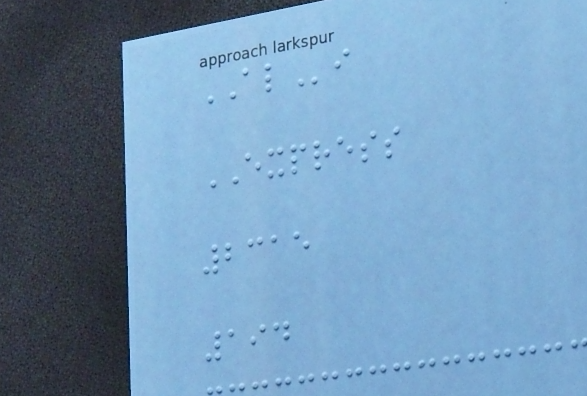ALi
EXPRESS
2315
194
